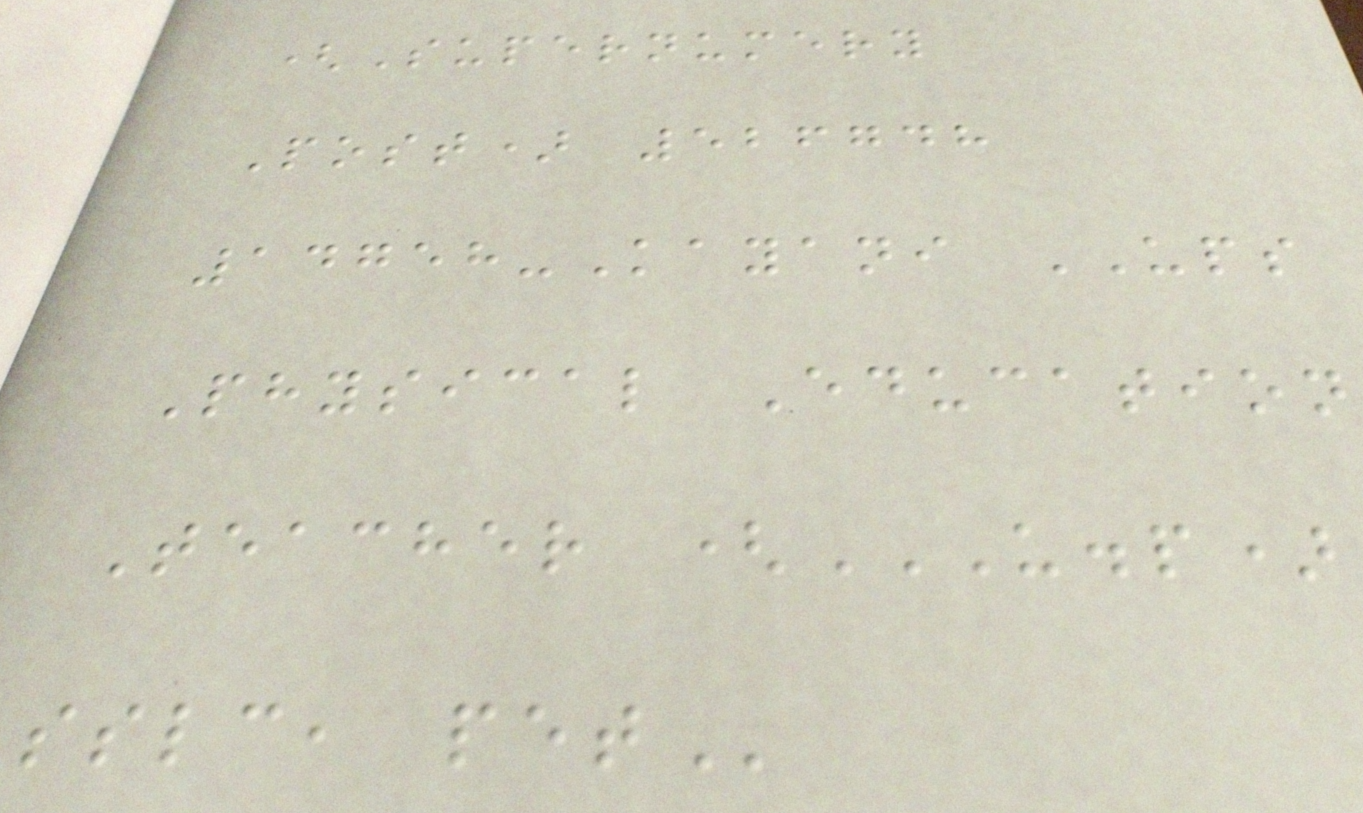(Supernumery
Post) 526748
14758-Kayani UPS
Physical Education
Teacher (U.P)
SSLC, PET
